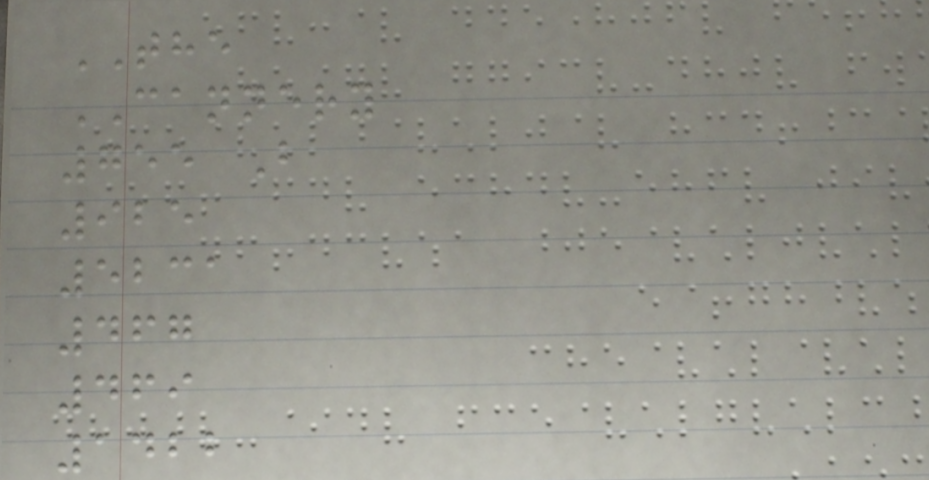THE
CANNERY
755 B
925
5231
467
469
1422
